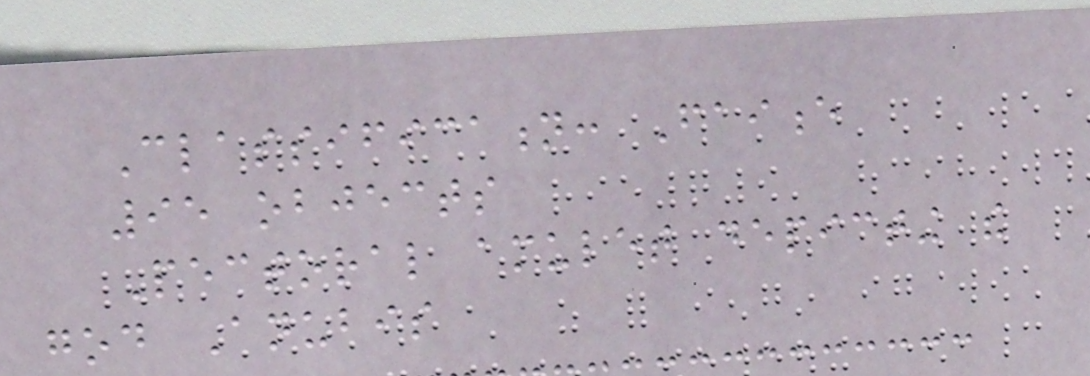Classification: Faience
95 objects
Pectoral amulet depicting the
god Anubis
